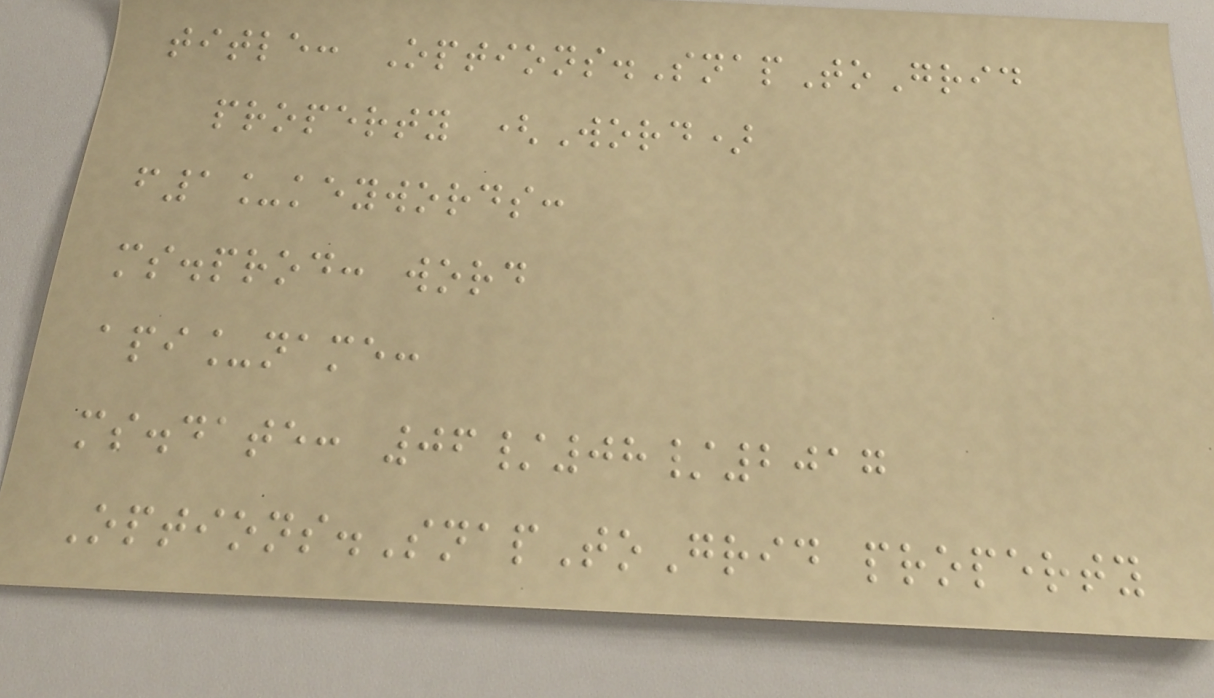title: Options.SnapToGrid
property (Word)
f1_keywords:
ms.prod: word
api_name:
ms.date: 06/08/2017
Options.SnapToGrid property
